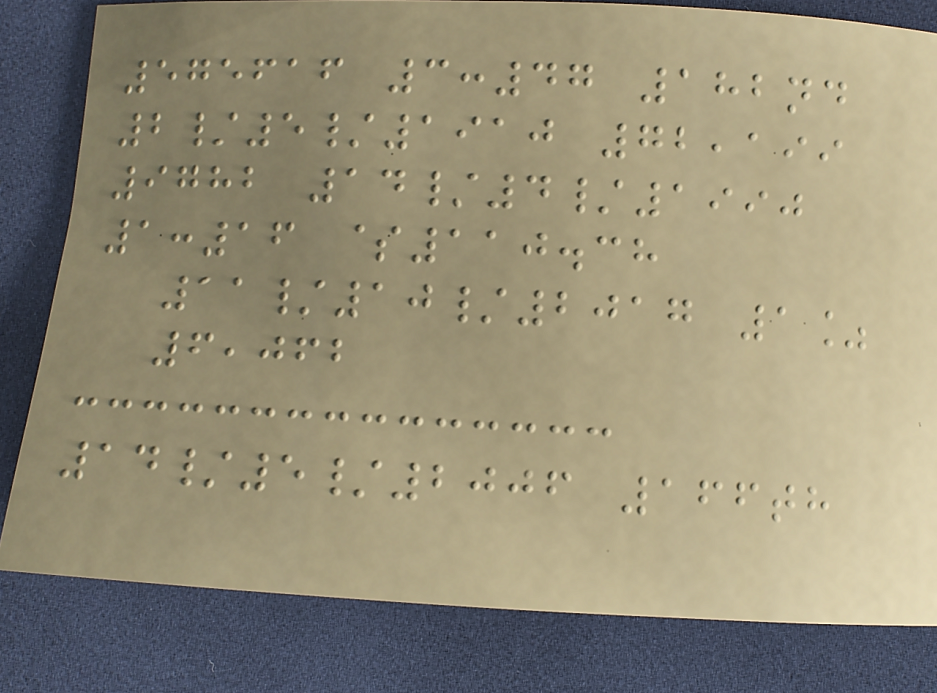575616 3:47 182nd
2/5/1910 72,199
9782 14/4/1990
1:16 $110.38
11/10/2017 1%
6,062
14/5/2006 166th
